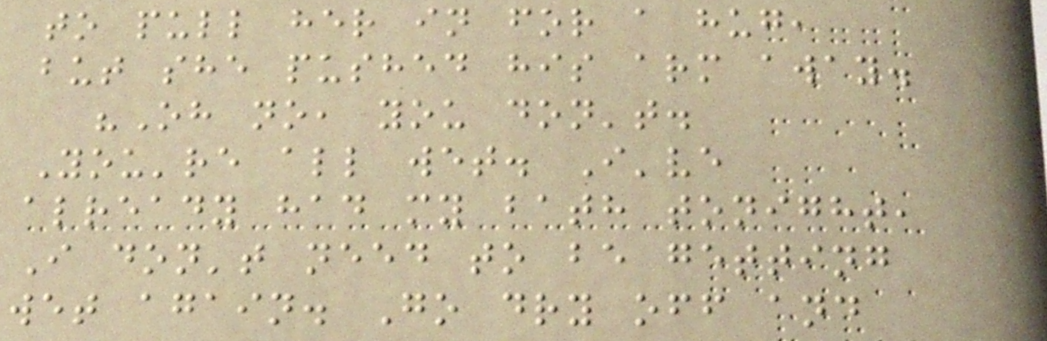to pull her in for a hug,
but she pushed his arm away.
"Oh no, you don't.
You're all wet. I've
already had my bath tonight,
I don't need to be getting
wet again. Go dry off and
